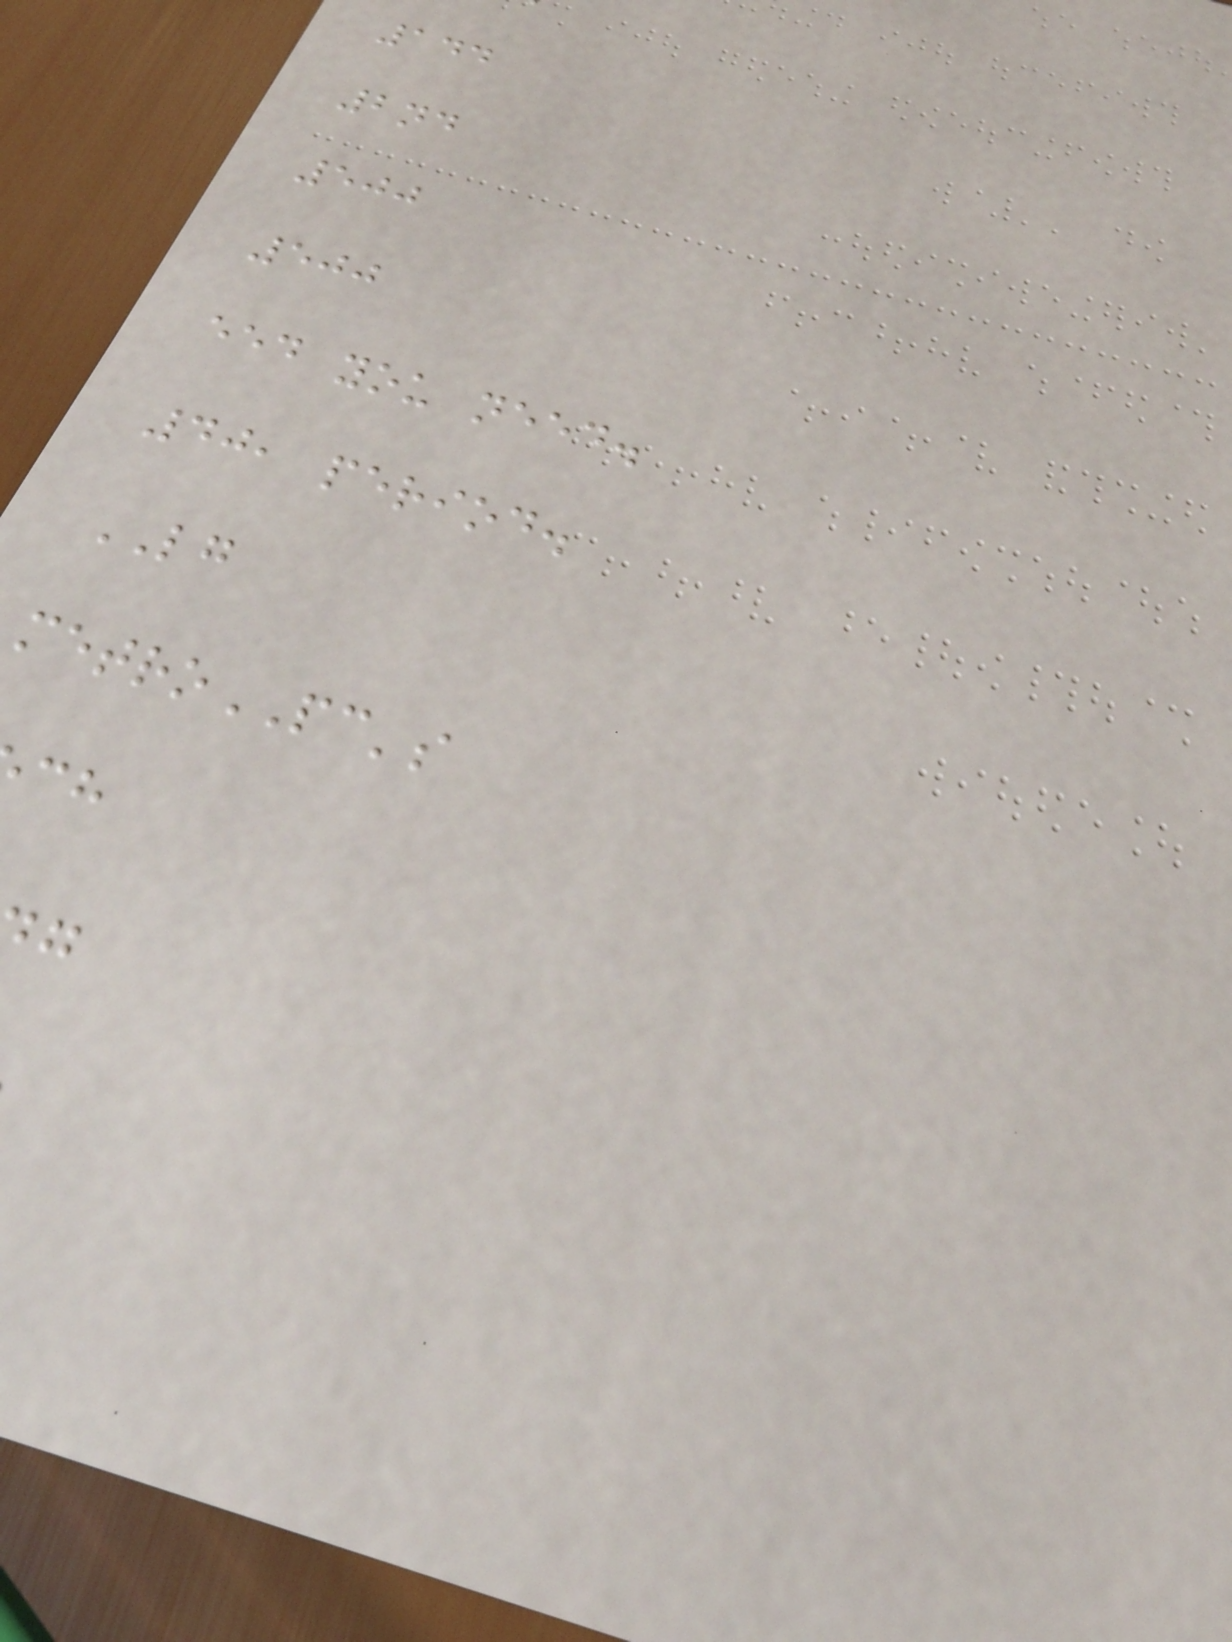144
2nd
500
500
eed you need.
40, period.
LG
metroPC's
